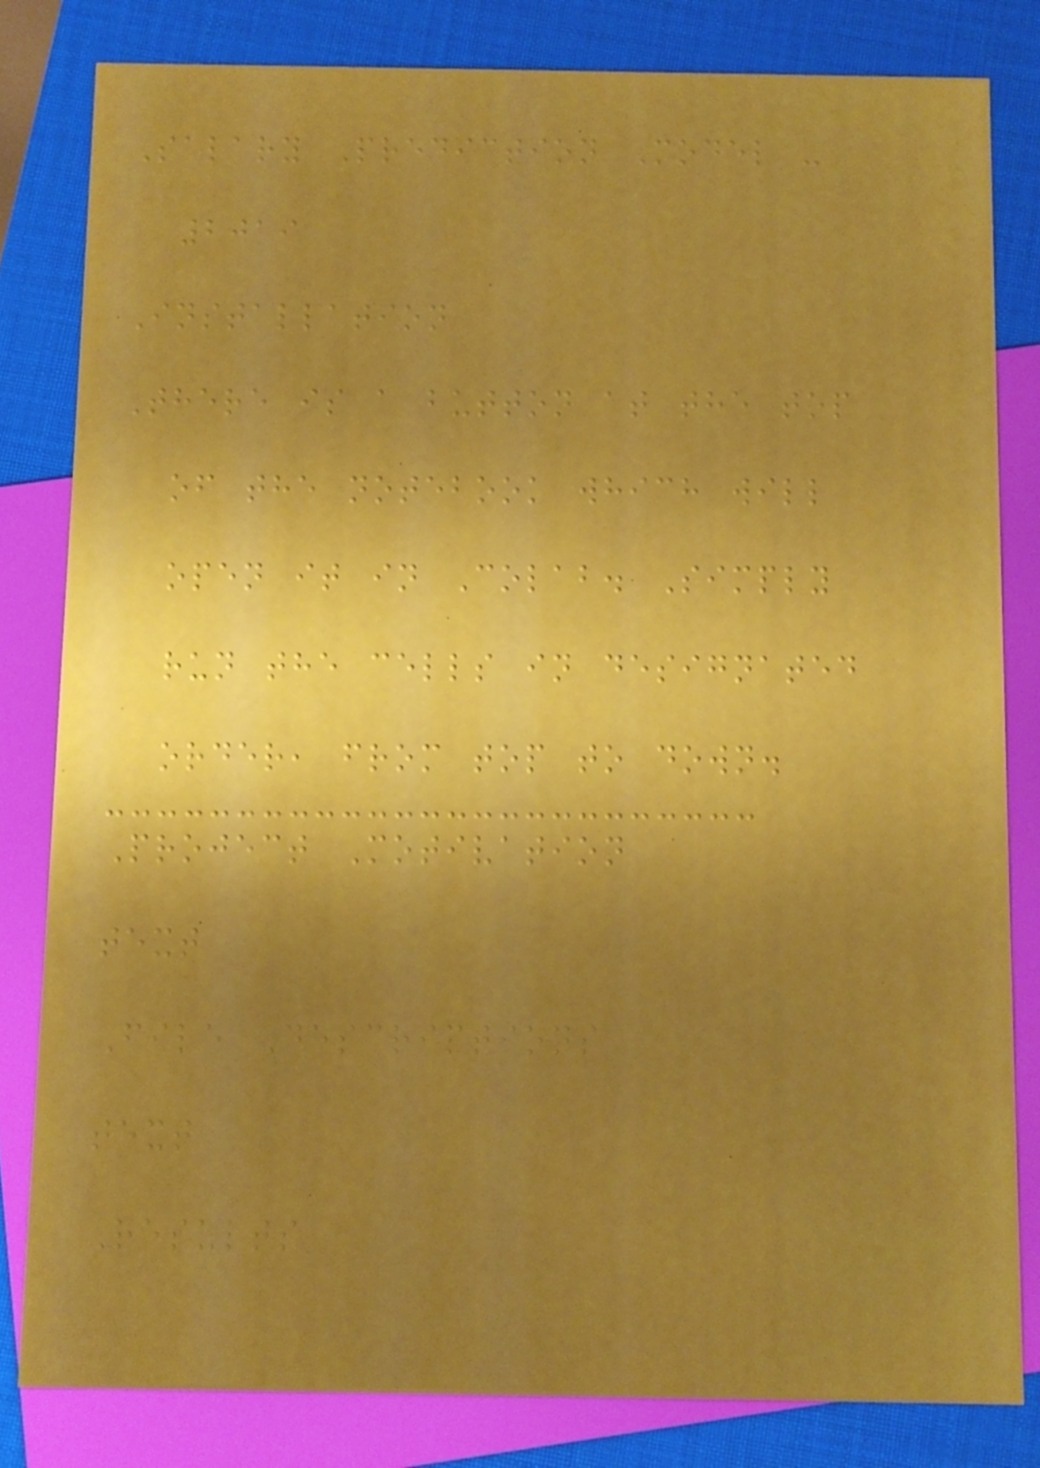Salary Prediction Model -
2019
Installation
There is a button at the top
of the notebook which will
open it in Colab. Simply
run the cells in designated
order, from top to down.
Project Motivation
text
File Descriptions
text
Results
